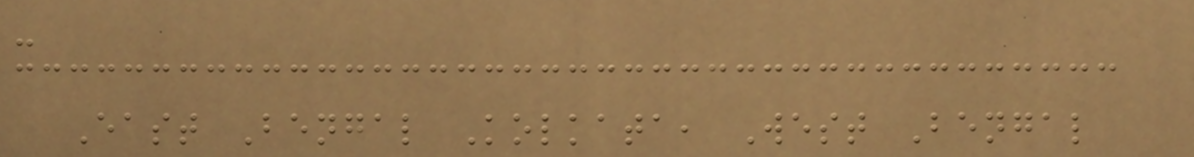-
East Bengal Kolkata, West Bengal
